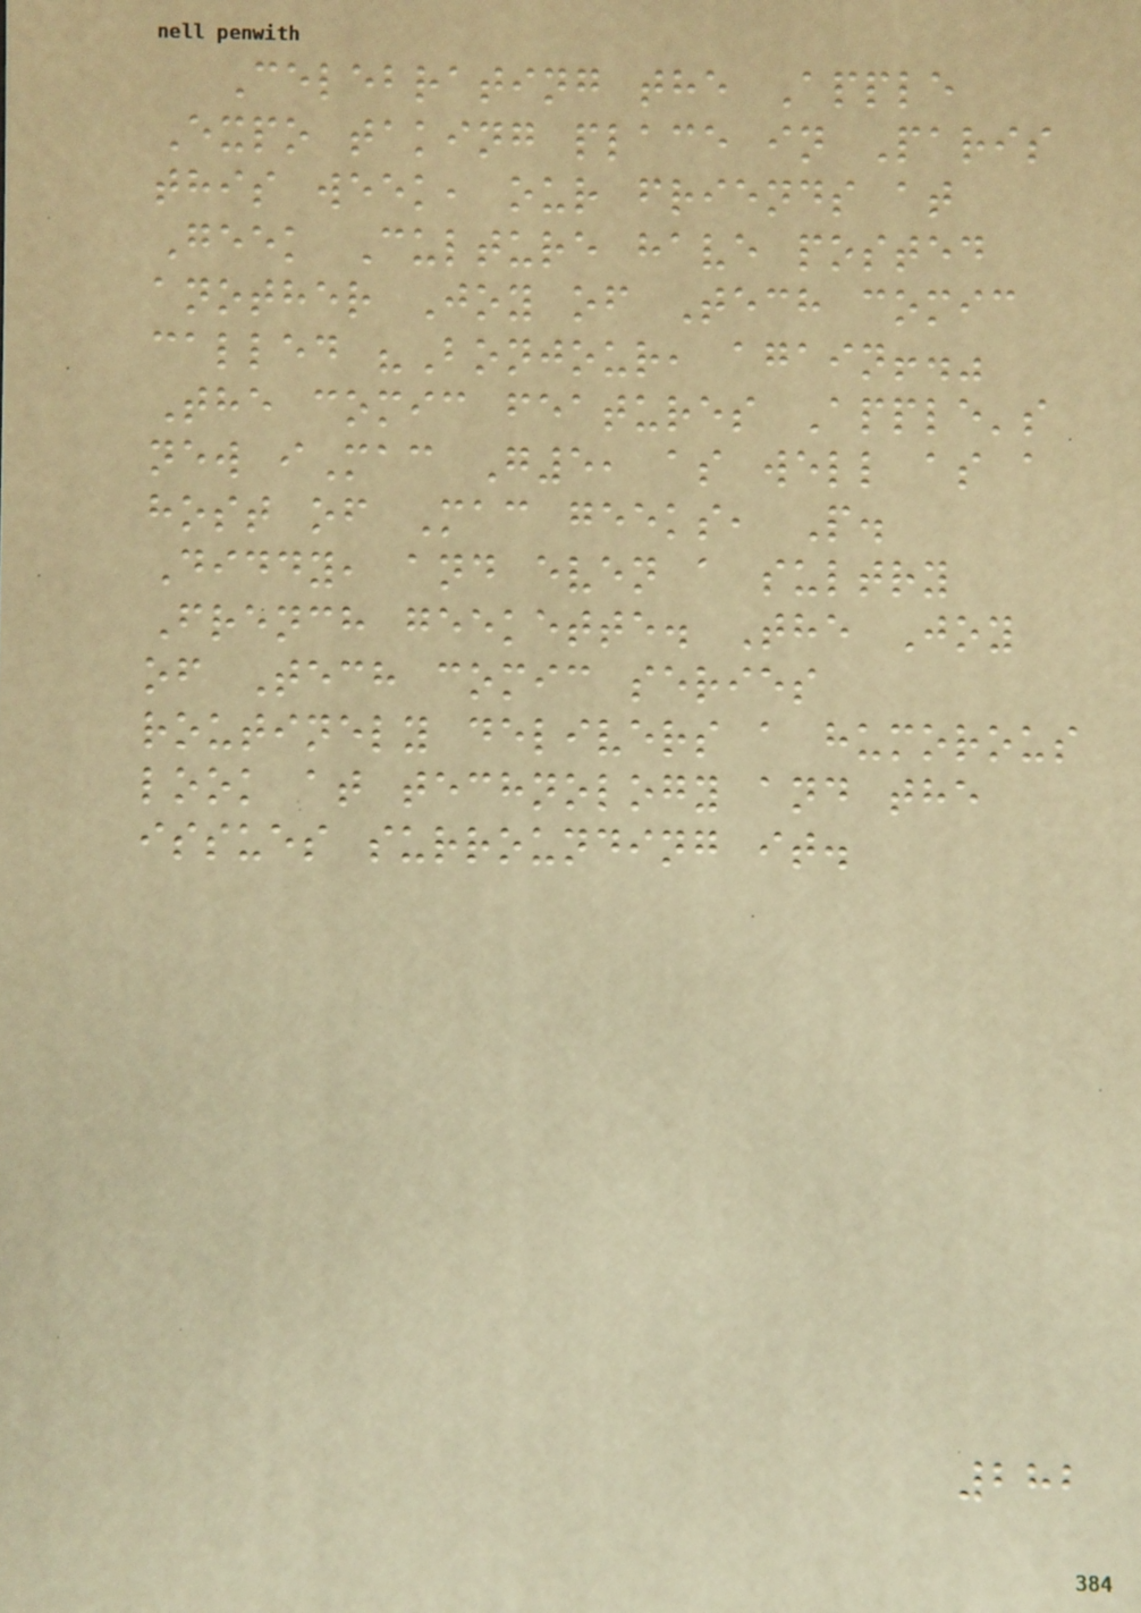Celebrating the Apple
Expo taking place in Paris
this week, our friends at
Geek Culture have posted
another Joy of Tech comic
called "Bonjour, again!."
The comic features Apple's
new iMac G5, as well as a
host of Mac geeks, P.
Diddy, and even a sultry
French geekette. The Joy
of Tech comic series
routinely delivers a humorous
look at technology and the
issues surrounding it.
282
